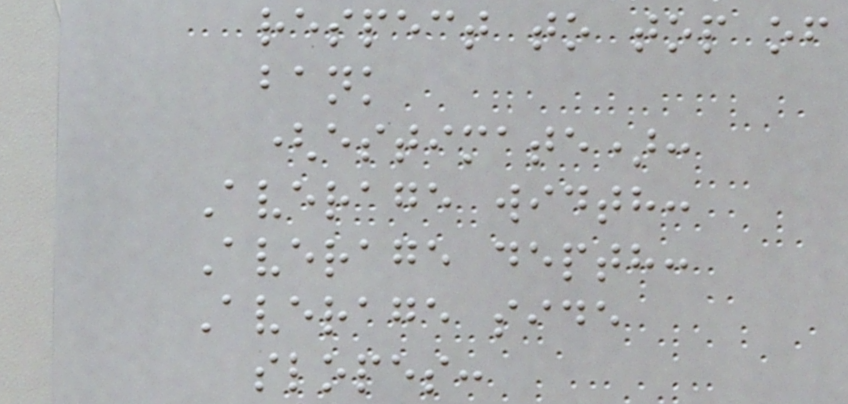respect to top of
bank
(estimate):
Average width:
Average depth:
Average side
slopes:
